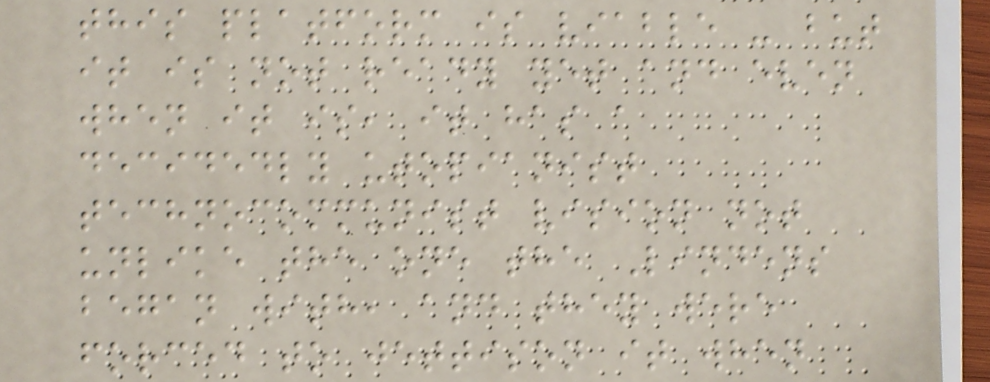this platform is viable - but
it is not ready yet and even
when it is, it has a
decidedly utopianist
technocommunist vision not
unlike the one the Lindens
began with, and they were
forced to jettison it when
